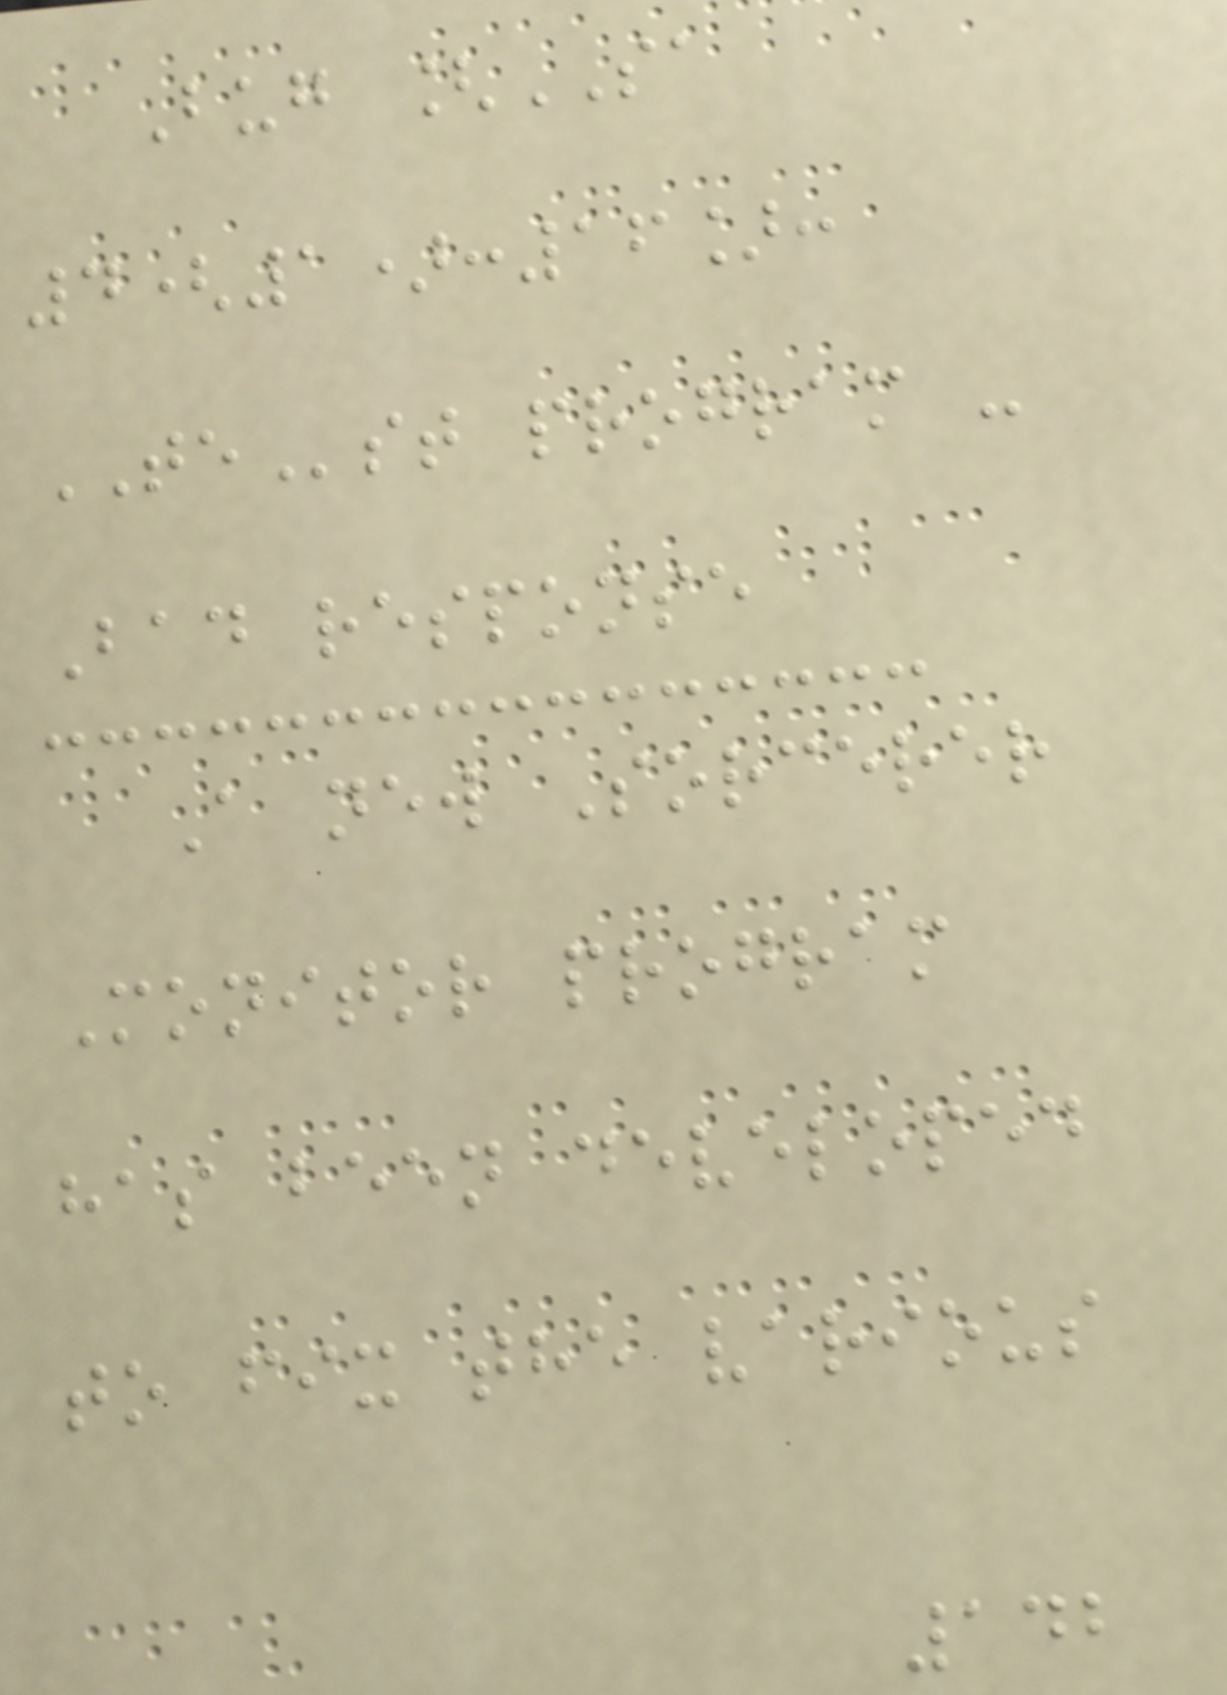Bug [SA
4(1):16]:
TEst program -
Bad response
A new Sorcerer
Monitor program
has been developed
to fix the various
142
